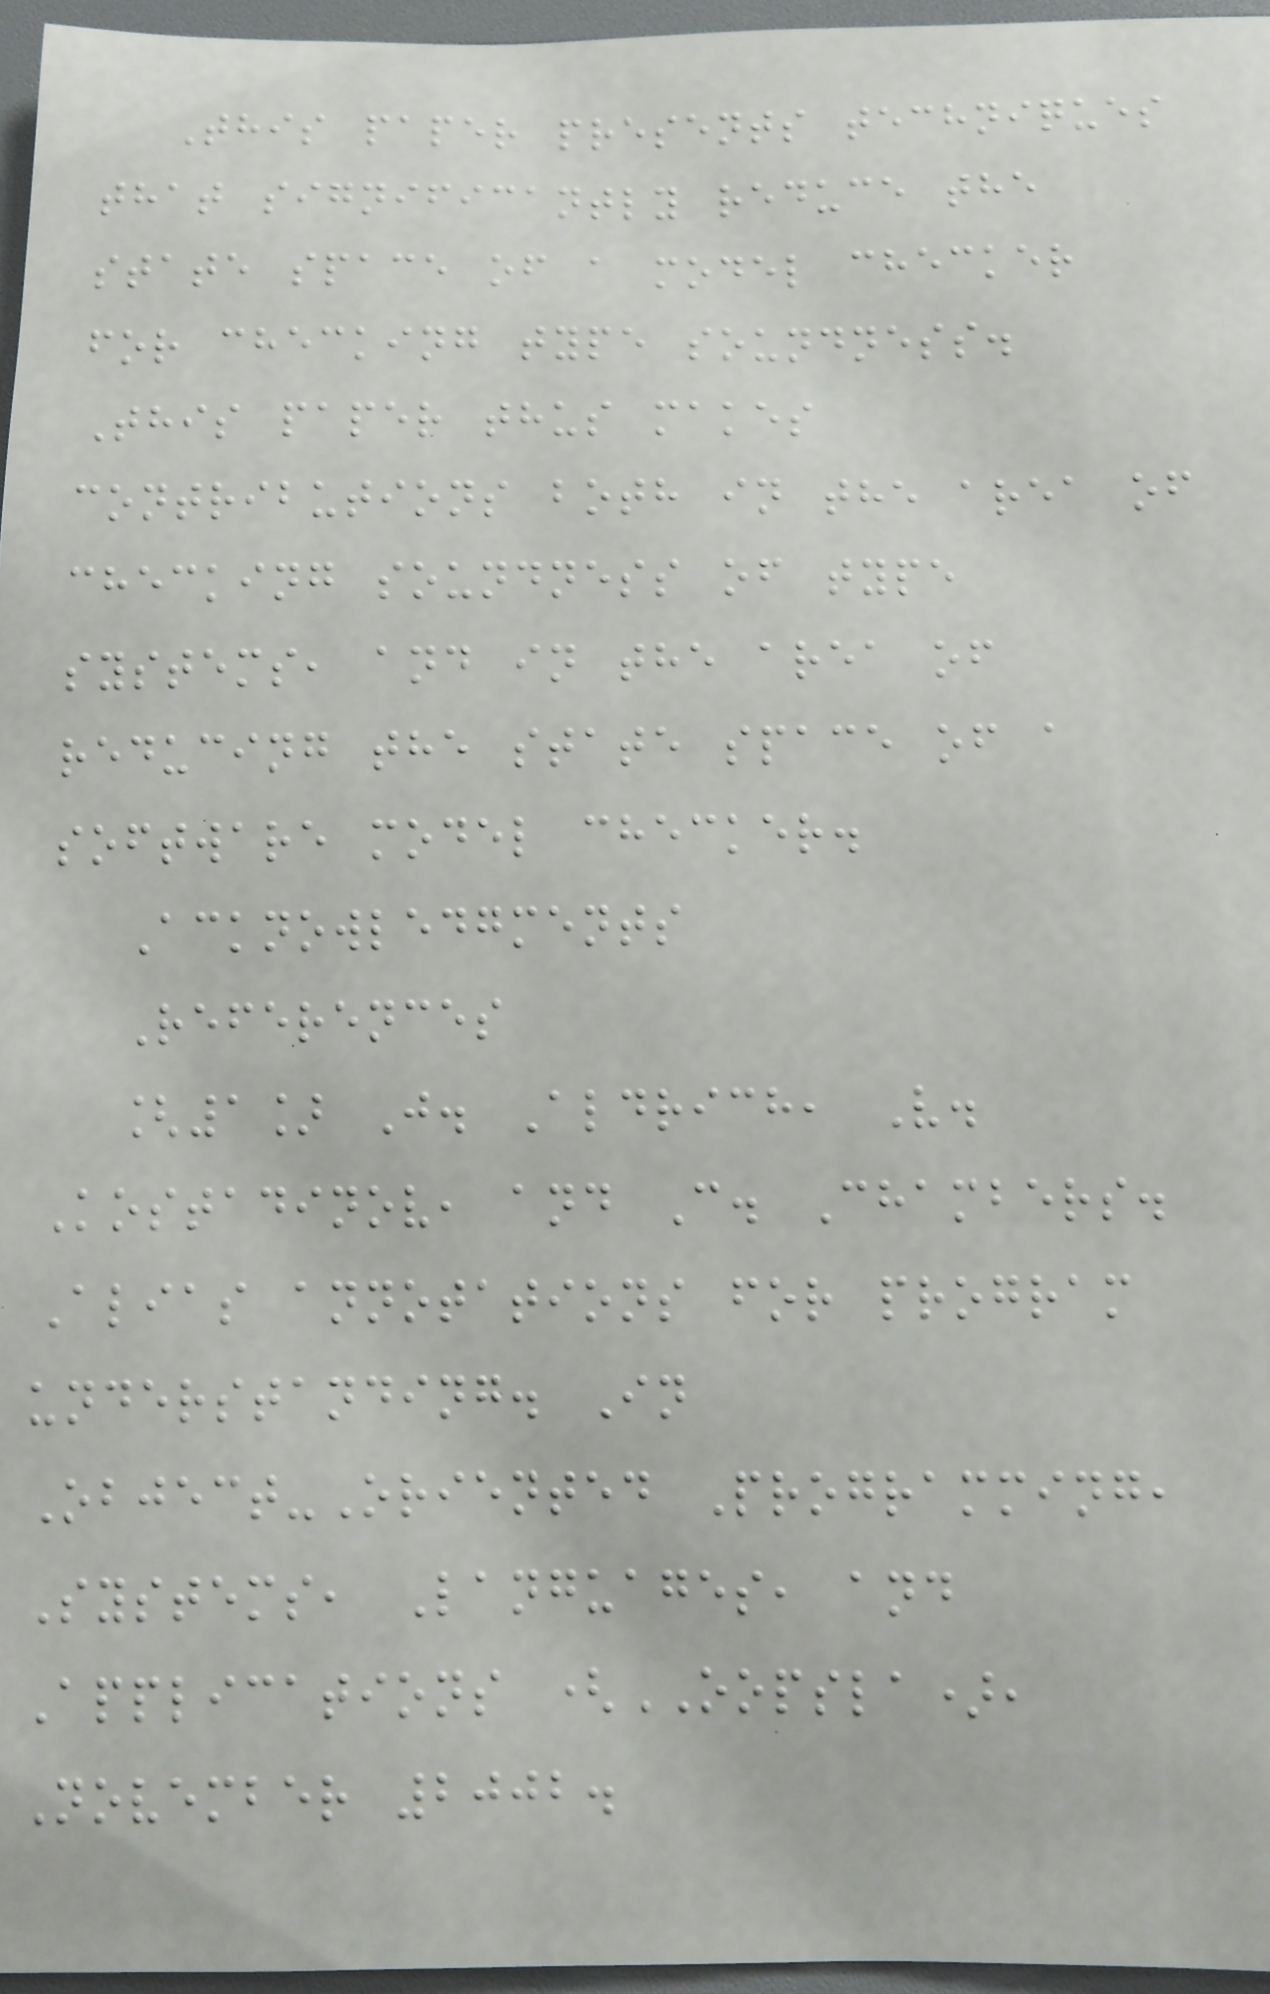This paper presents techniques
that significantly reduce the
state space of a model checker
for checking type soundness.
This paper thus makes
contributions both in the area of
checking soundness of type
systems, and in the area of
reducing the state space of a
software model checker.
Acknowledgments
References
[1] J. Aldrich, V.
Kostadinov, and C. Chambers.
Alias annotations for program
understanding. In
Object-Oriented Programming,
Systems, Languages, and
Applications (OOPSLA),
November 2002.
